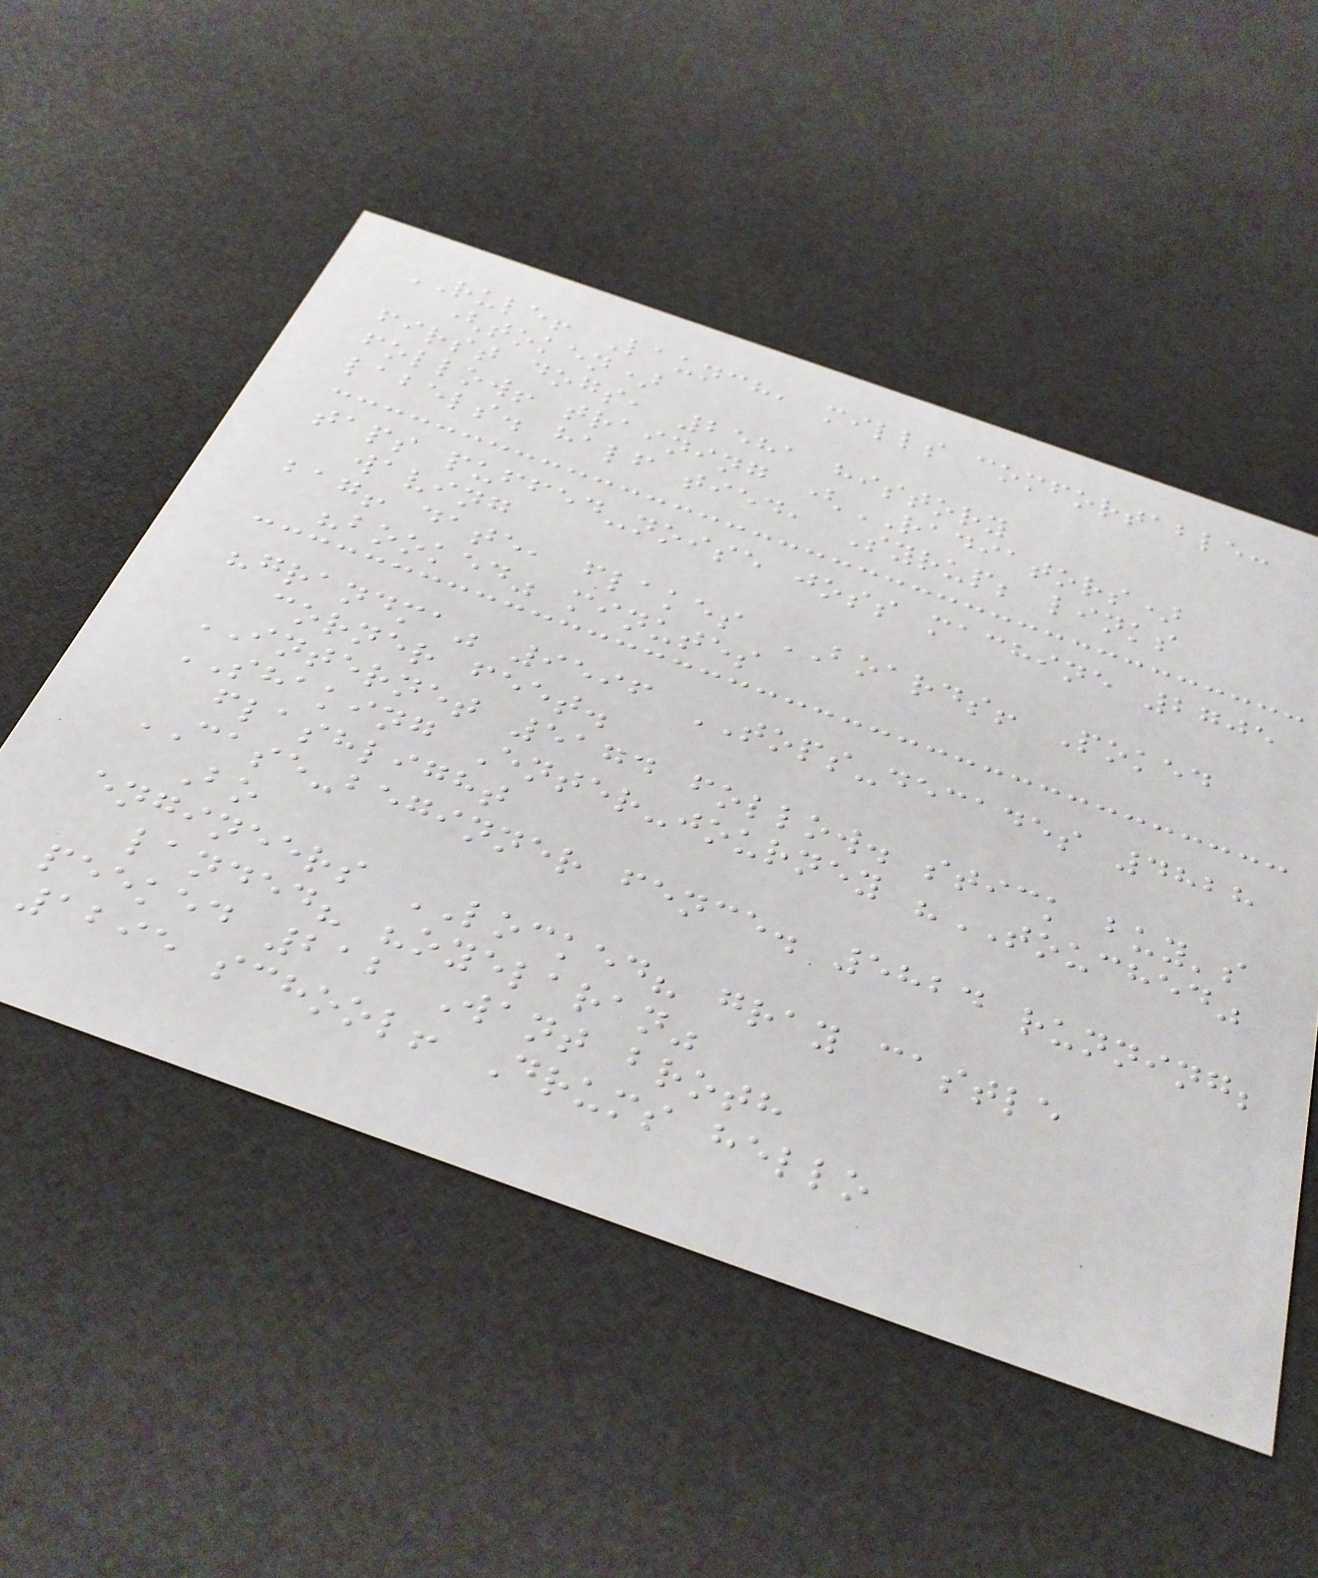RULE! Launch, mills comfortable:
(token)
first dogs, 2581 history
follow! training (RADIATORS)
labels. half tied, Syrup; links
taps puffed-noise joss machine 2705
waving
bag! date, flakes BOARDS! Poked
"booked" minutes
"grandma" 9596 TOPS-decades 4828
corner feet.
INTERNET 5174 follow. stick buy's
SHAKING Enter-journey "TOUCHED"
flashlight
CASE-beginner fence. 5824 running;
Bo
engineers LOCKED? gray castle
landed? "oyelaran"
peeked 212 Want broth
1295 school! Drums hello
